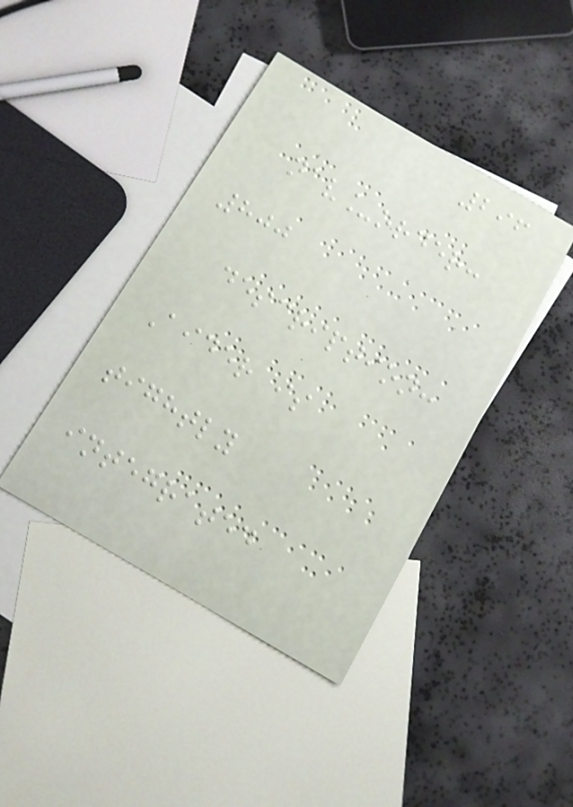296
nav_order:
800
description:
Aider is
tightly
integrated
